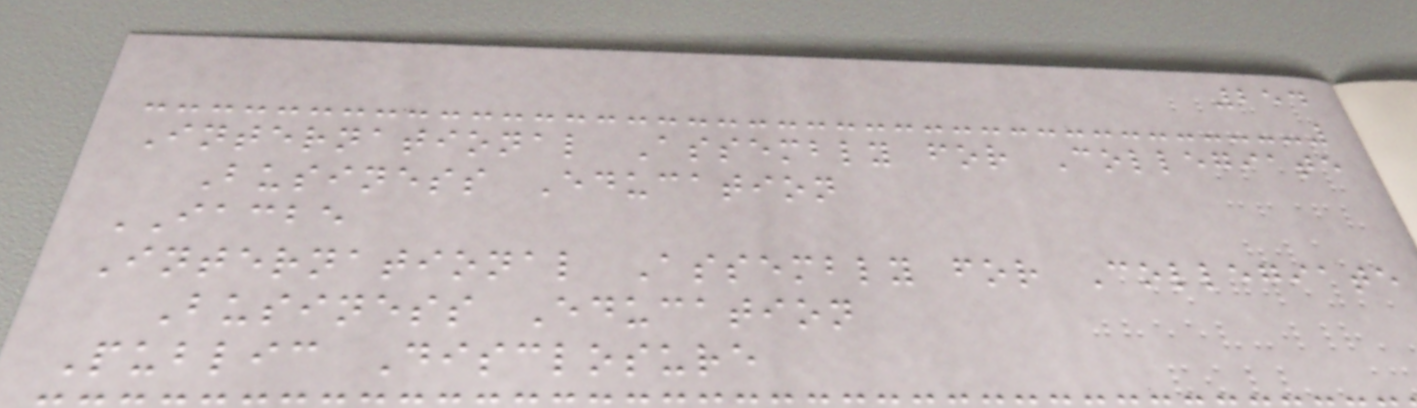254
International Assembly for Collegiate
Business Education
IACBE
International Assembly for Collegiate
Business Education
Public Disclosure
